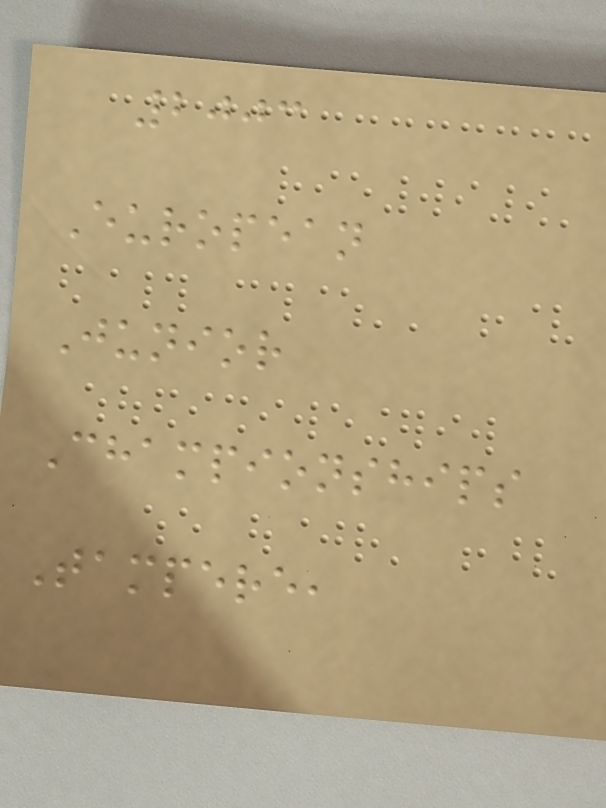2003
European
Junior
Championships
Tampere,
